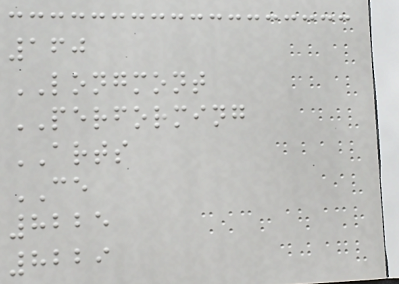160
LONGMONT
PERFORMING
ARTS
CE
8225
8229
